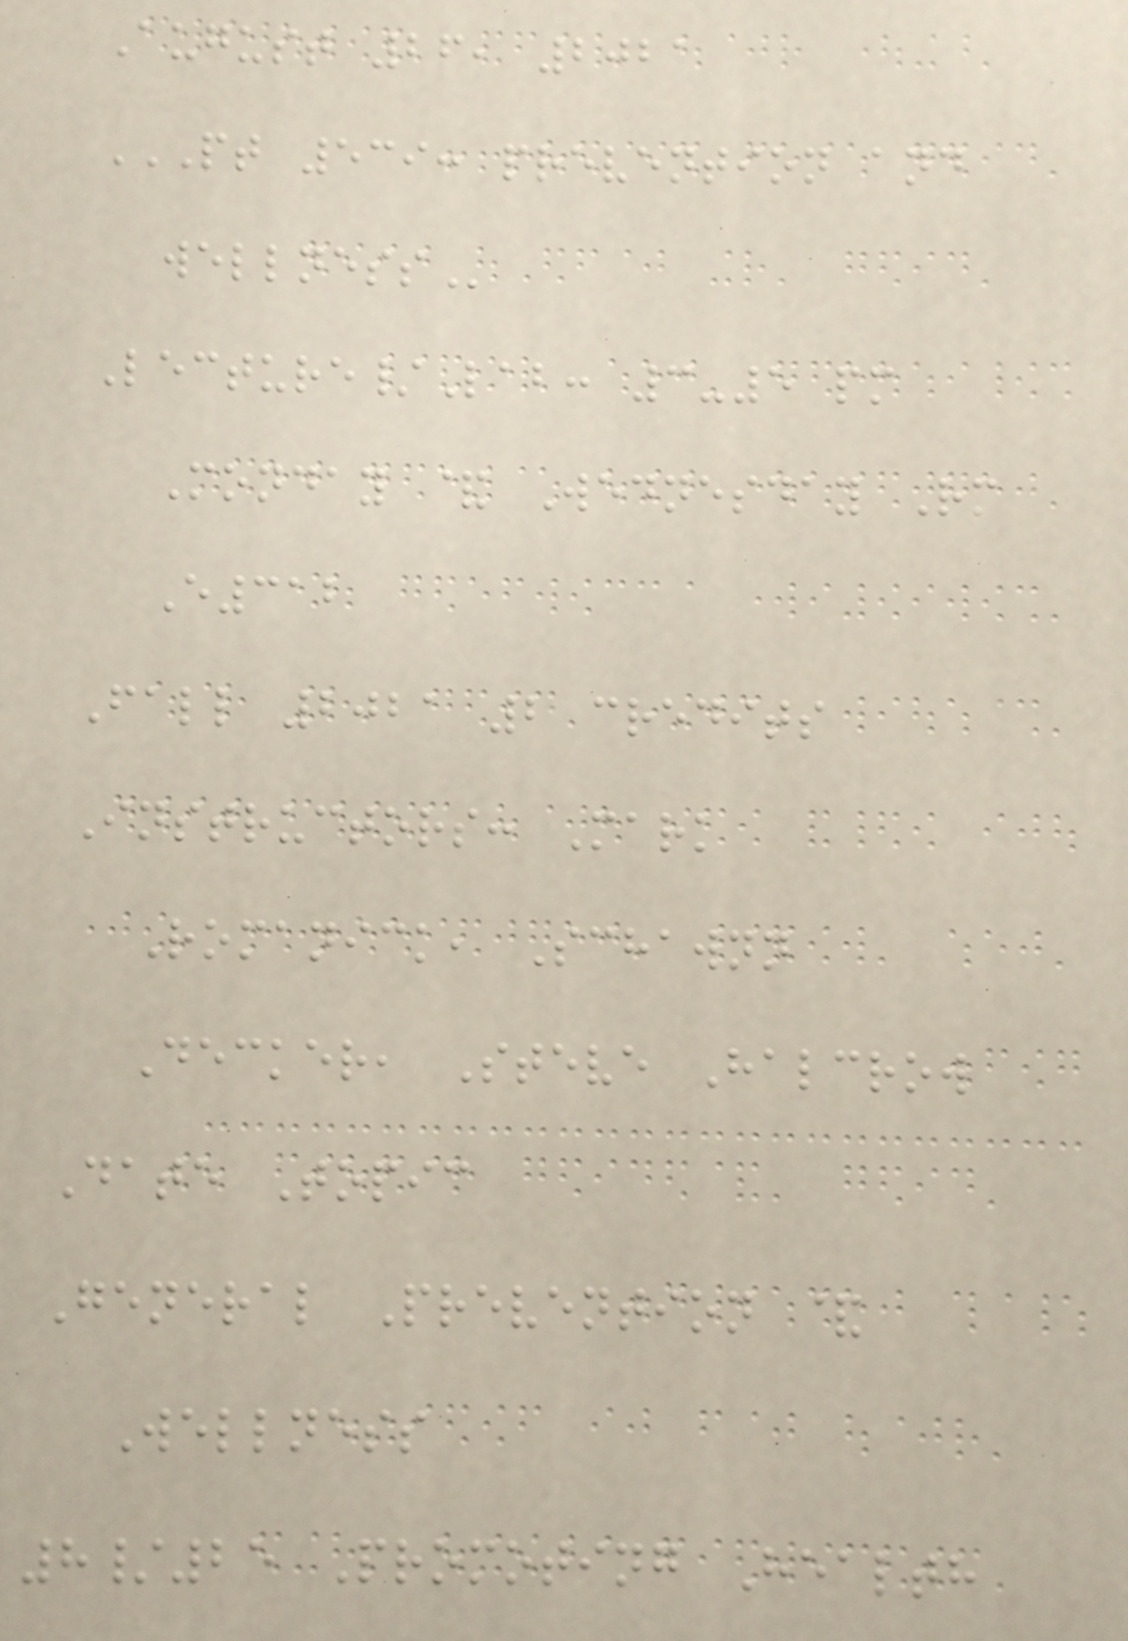August 26, 2021
PT 539: PREVENTION AND
WELLNESS
Lecture/Lab: 3-5 pm
Monday & Wednesday Rm
E312
Fall 2021 2 credits
Instructors: Mark
Romanick, Schawnn
Decker, Steve Halcrow
Date Topic
General Prevention &
Wellness
8/25 Promoting Health
